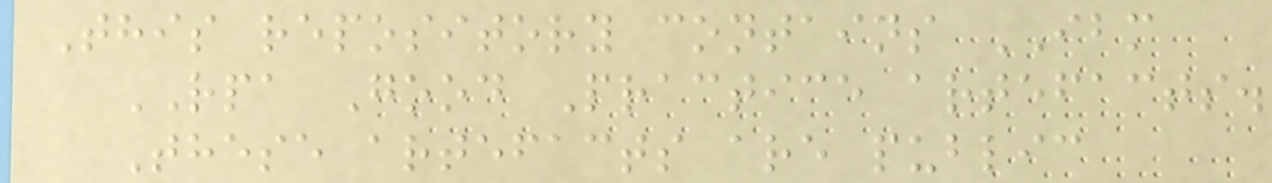This repository contains IBM
RPA Good Practice artefacts.
These artefacts are public
